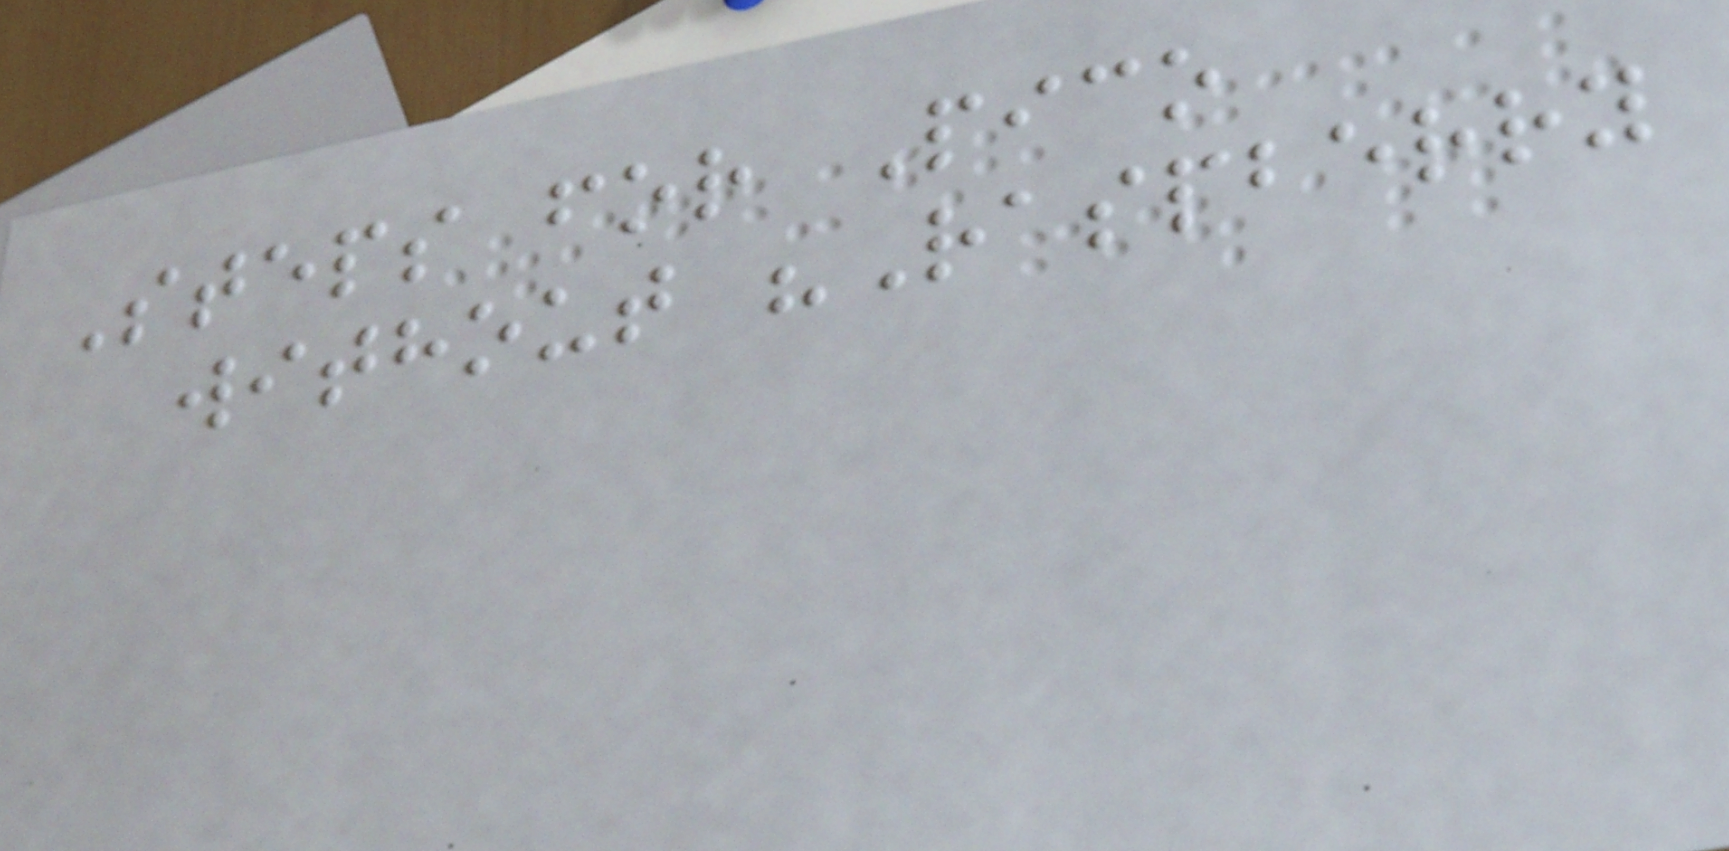Steps for Pico
without "Raspberry
